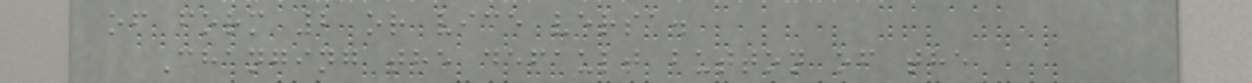of form 2 or vice versa.
Changing the default button of the
